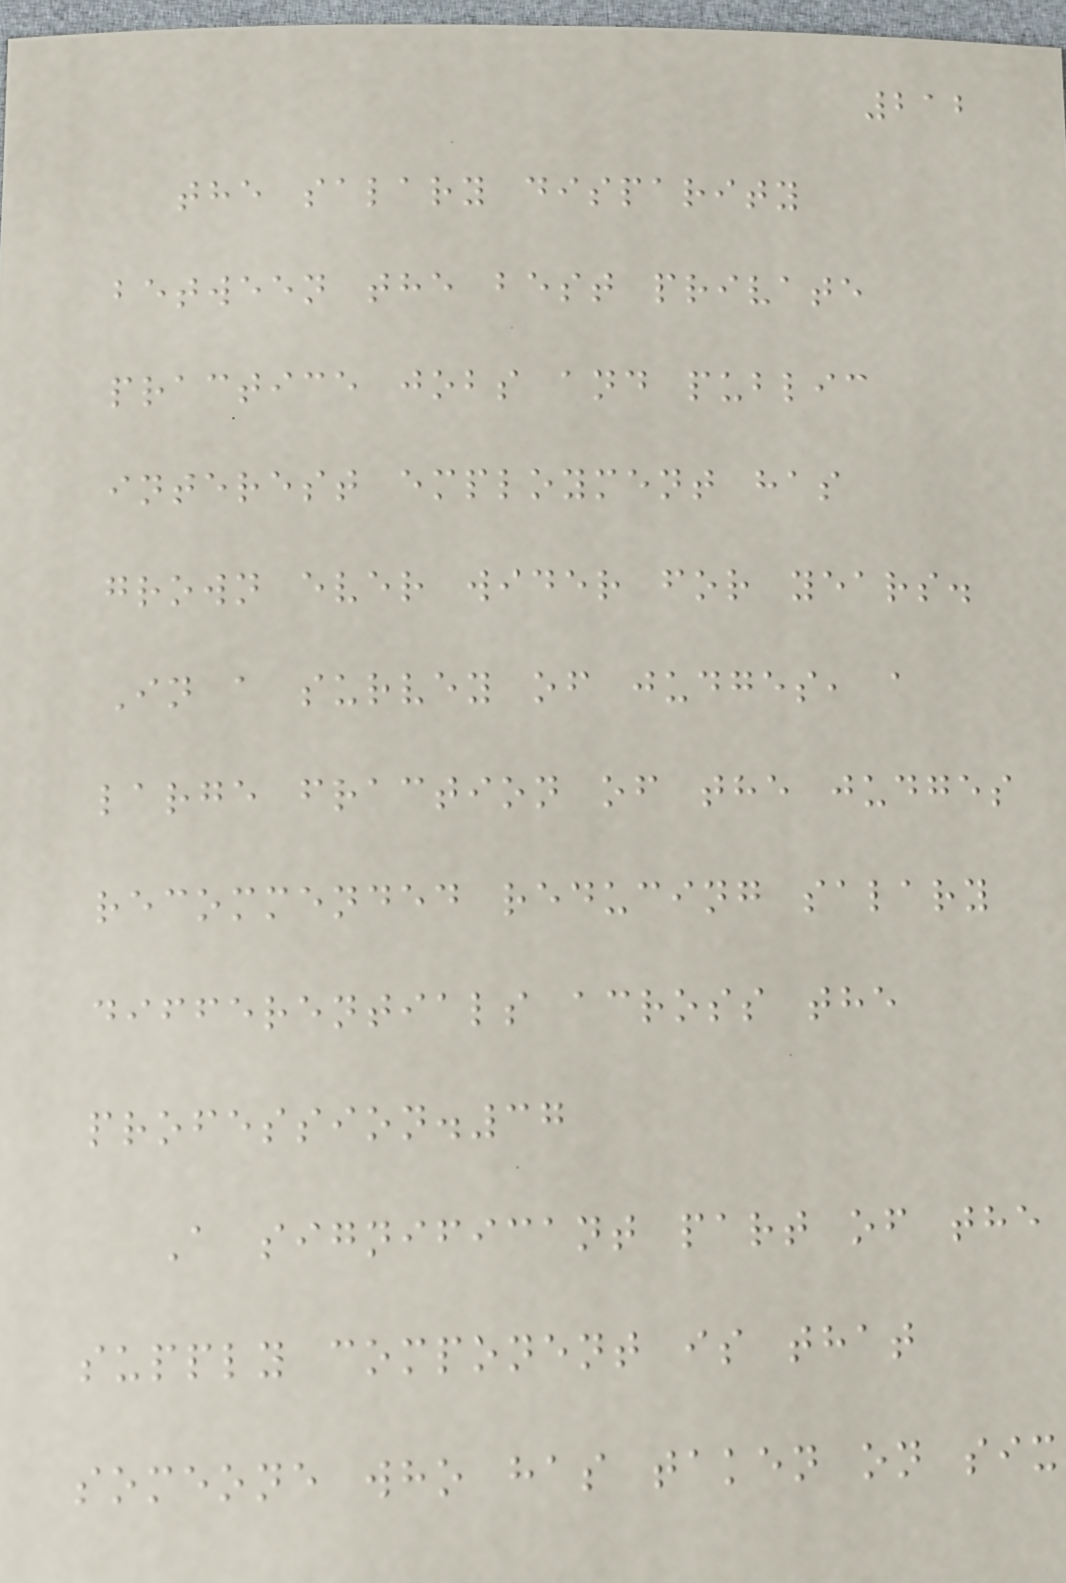212
the salary disparity
between the best private
practice jobs and public
interest employment has
grown ever wider for years.
In a survey of judges, a
large fraction of the judges
recommended reducing salary
differentials across the
profession.37
A significant part of the
supply component is that
someone who has taken on six
